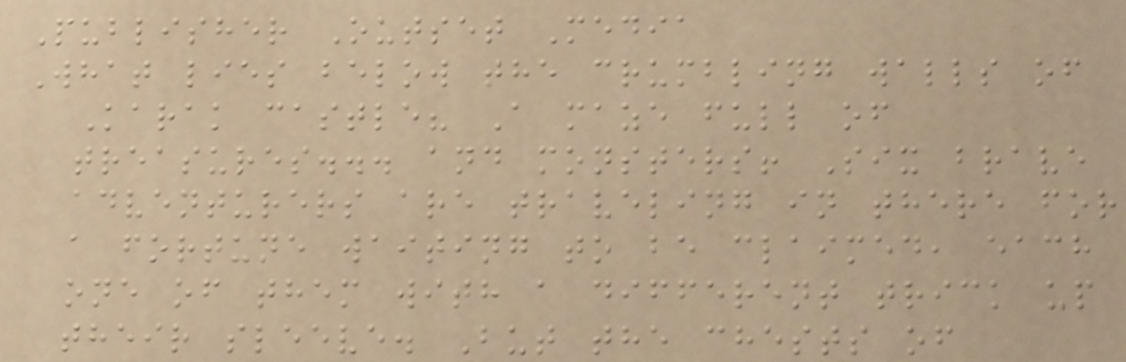Publisher Outset Media
What lies below the crumbling walls of
Karak castle? A maze full of
treasures... and monsters! Six brave
adventurers are traveling in there for
a fortune waiting to be claimed, each
one of them with a different trick up
their sleeve. But the chests of
